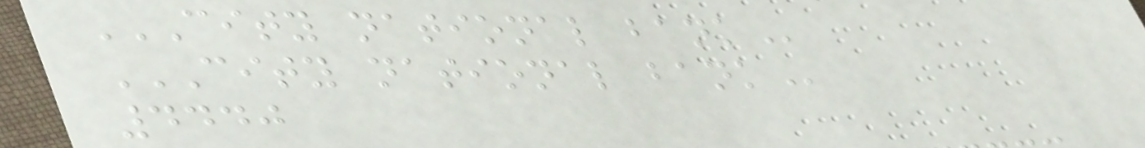CITY NATIONAL BANK
CITY NATIONAL BANK
4440
